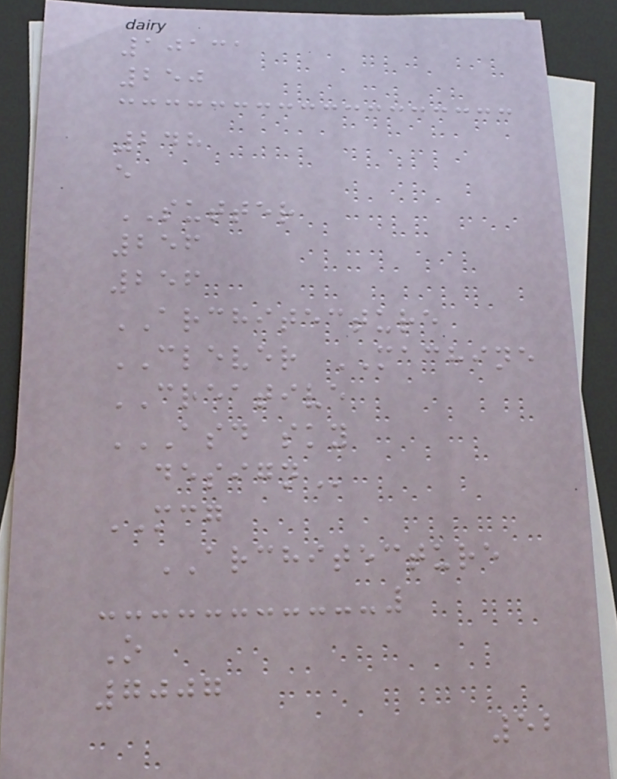10131
250
248
e
SUTTER
256
256
ARCHITECTURE
CLEVER MACHINE
CREATIVE
ASD SKY
DESIGN
MCG
ARCHITECTURE
O
7007
52
